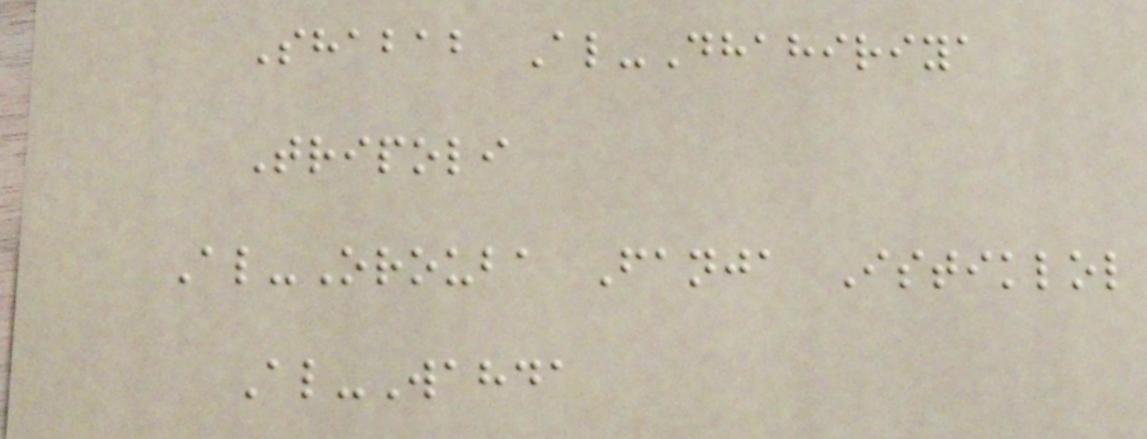Shabab Al-Dhahiriya
Tripoli
Al-Orouba Fanja Istiklol
Al-Wahda
